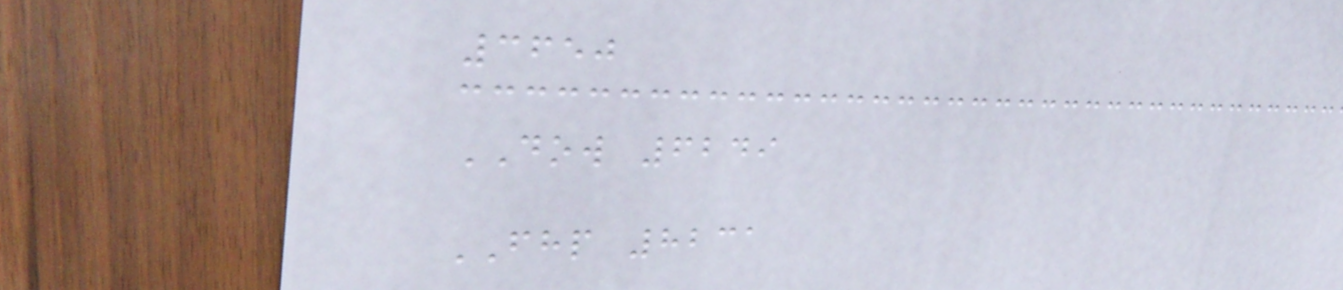3650
DOW 6249
FHP 8231
